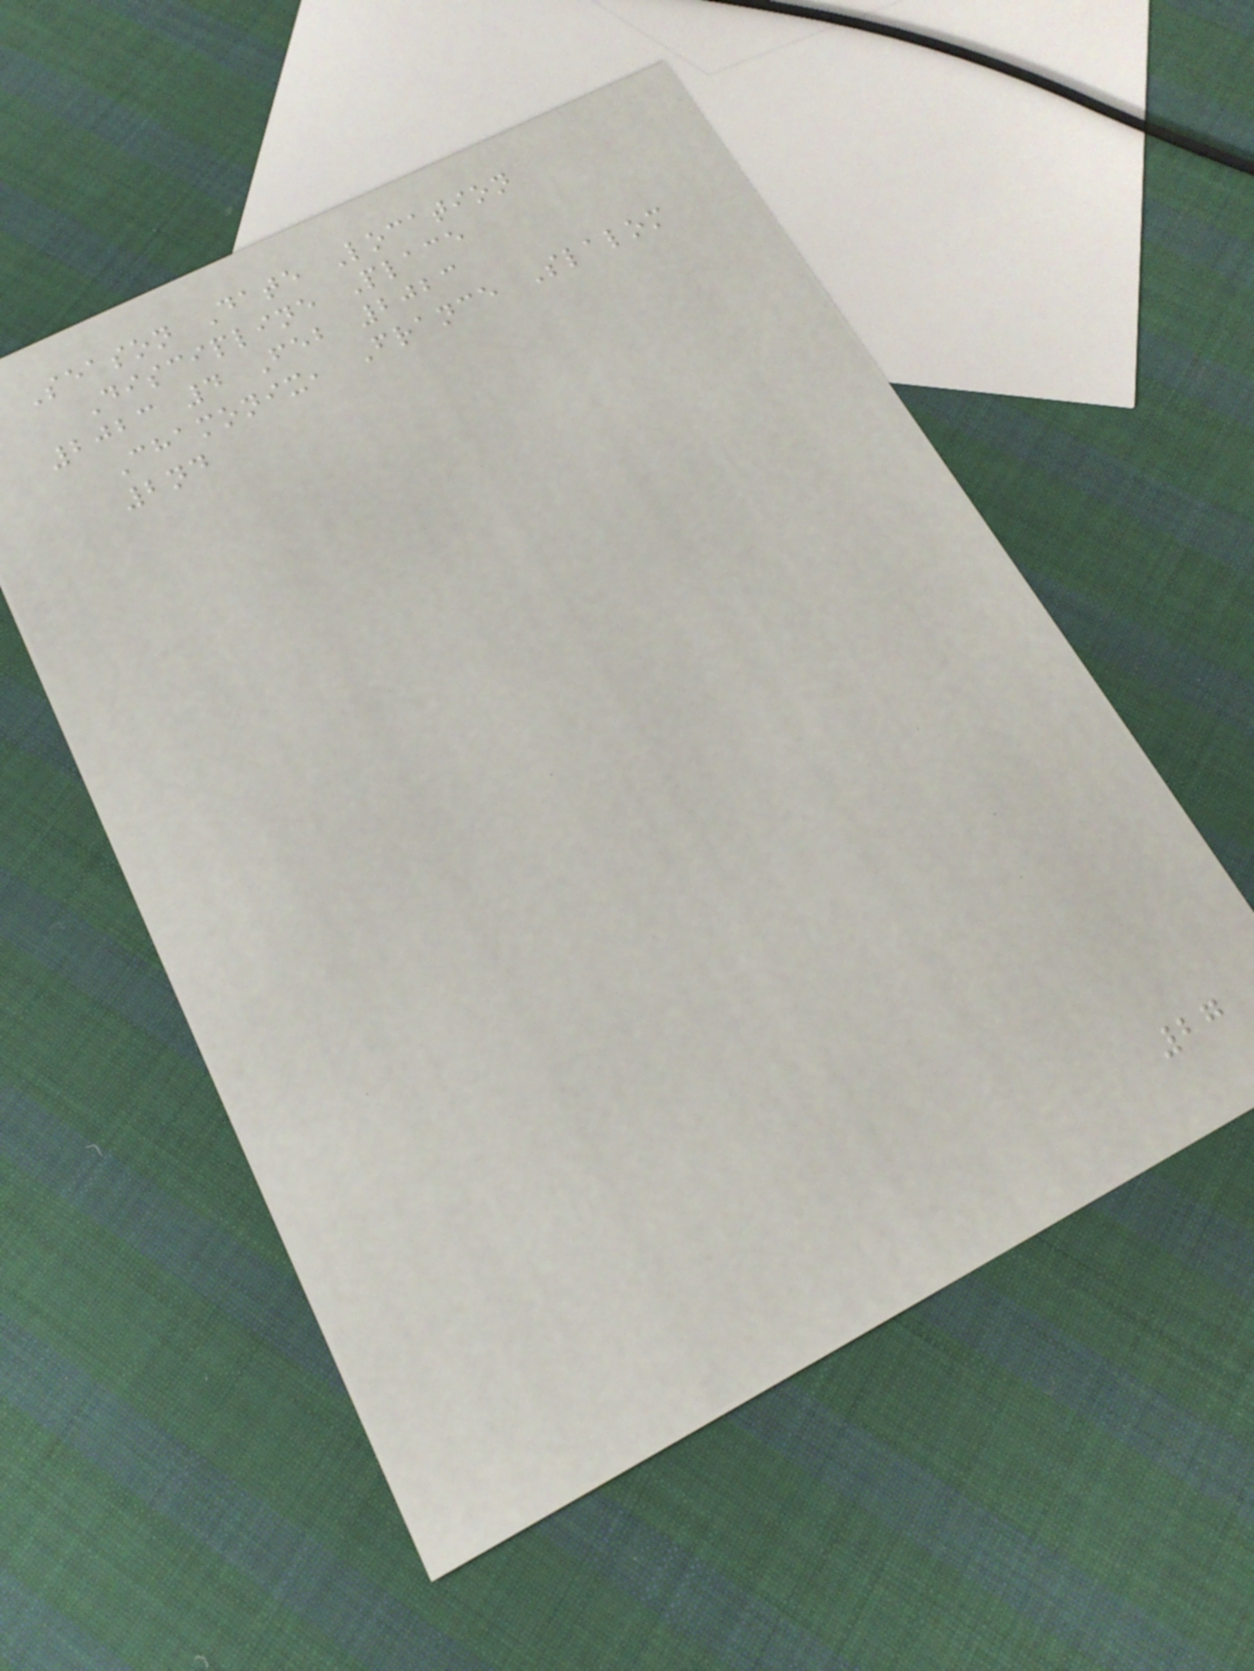Season Date Location
Discipline Place
2023 4 Feb 2023
Chamonix, France Slalom
2nd
27
